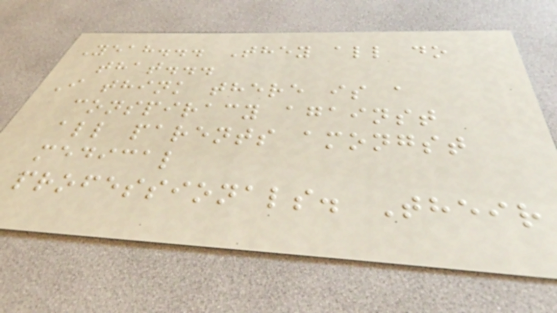Yeah... They all do
that...
I think there is a
conspiracy against
all parents amongst
medical
professionals. Their
